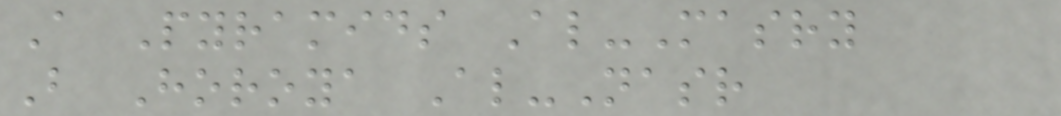A Pyramids Al-Masry
B Horoya Al-Nasr
